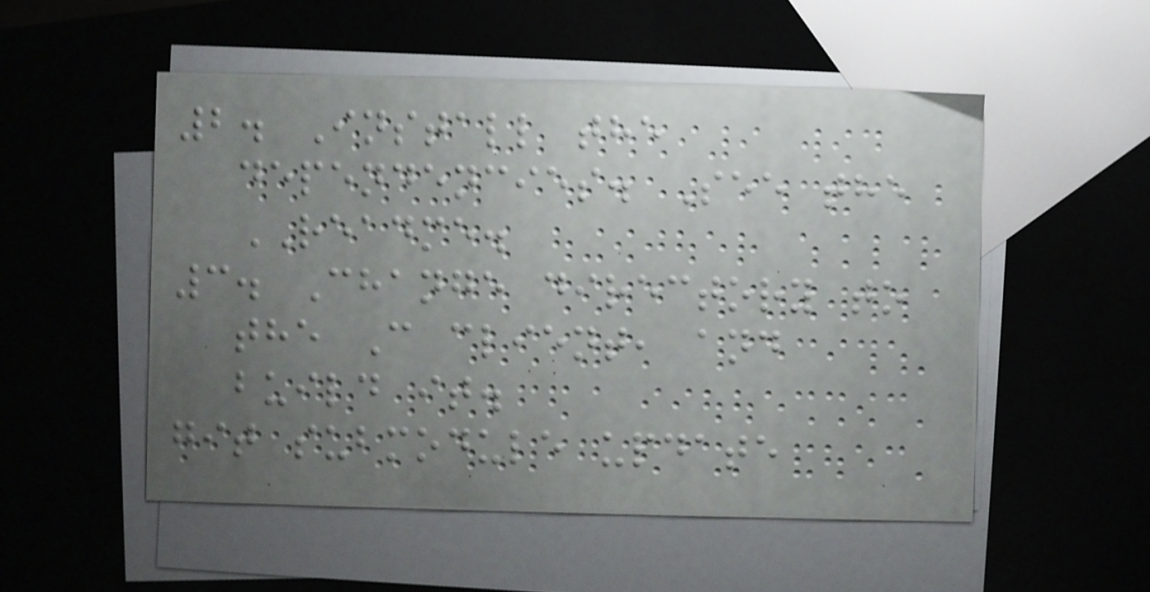2. Install the
dependencies. See the
README.
3. Change directory to
the C client, and
build it.
git submodule update
